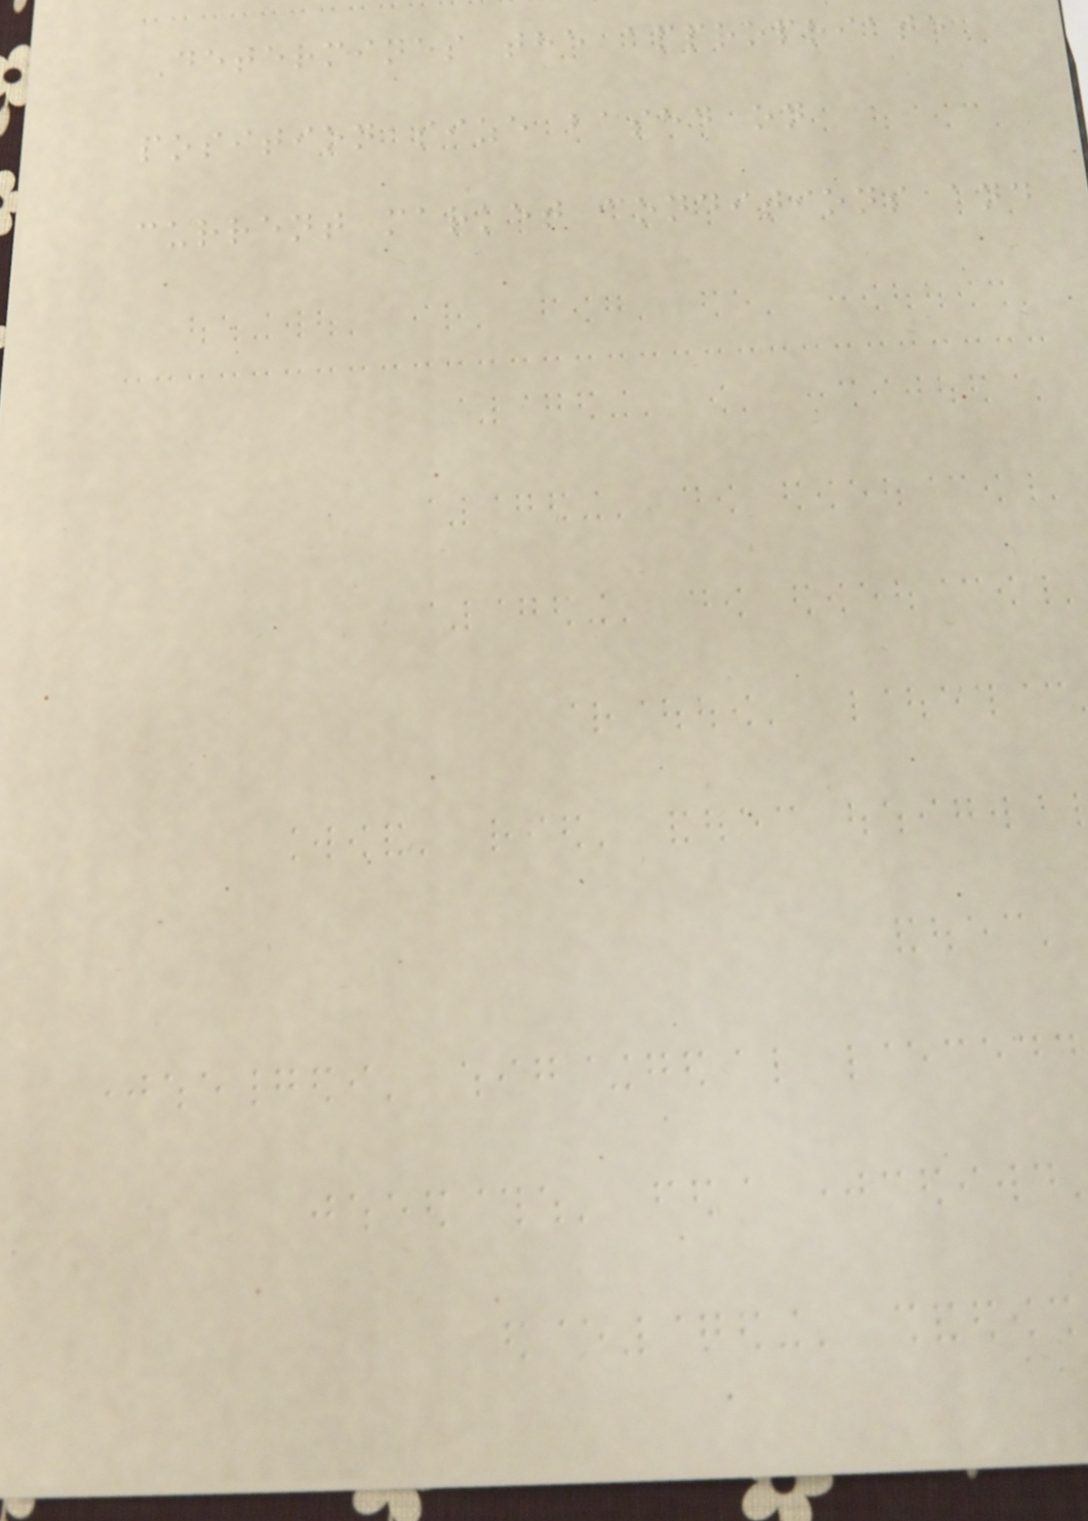Determines the appropriate
position size based on
current market conditions and
